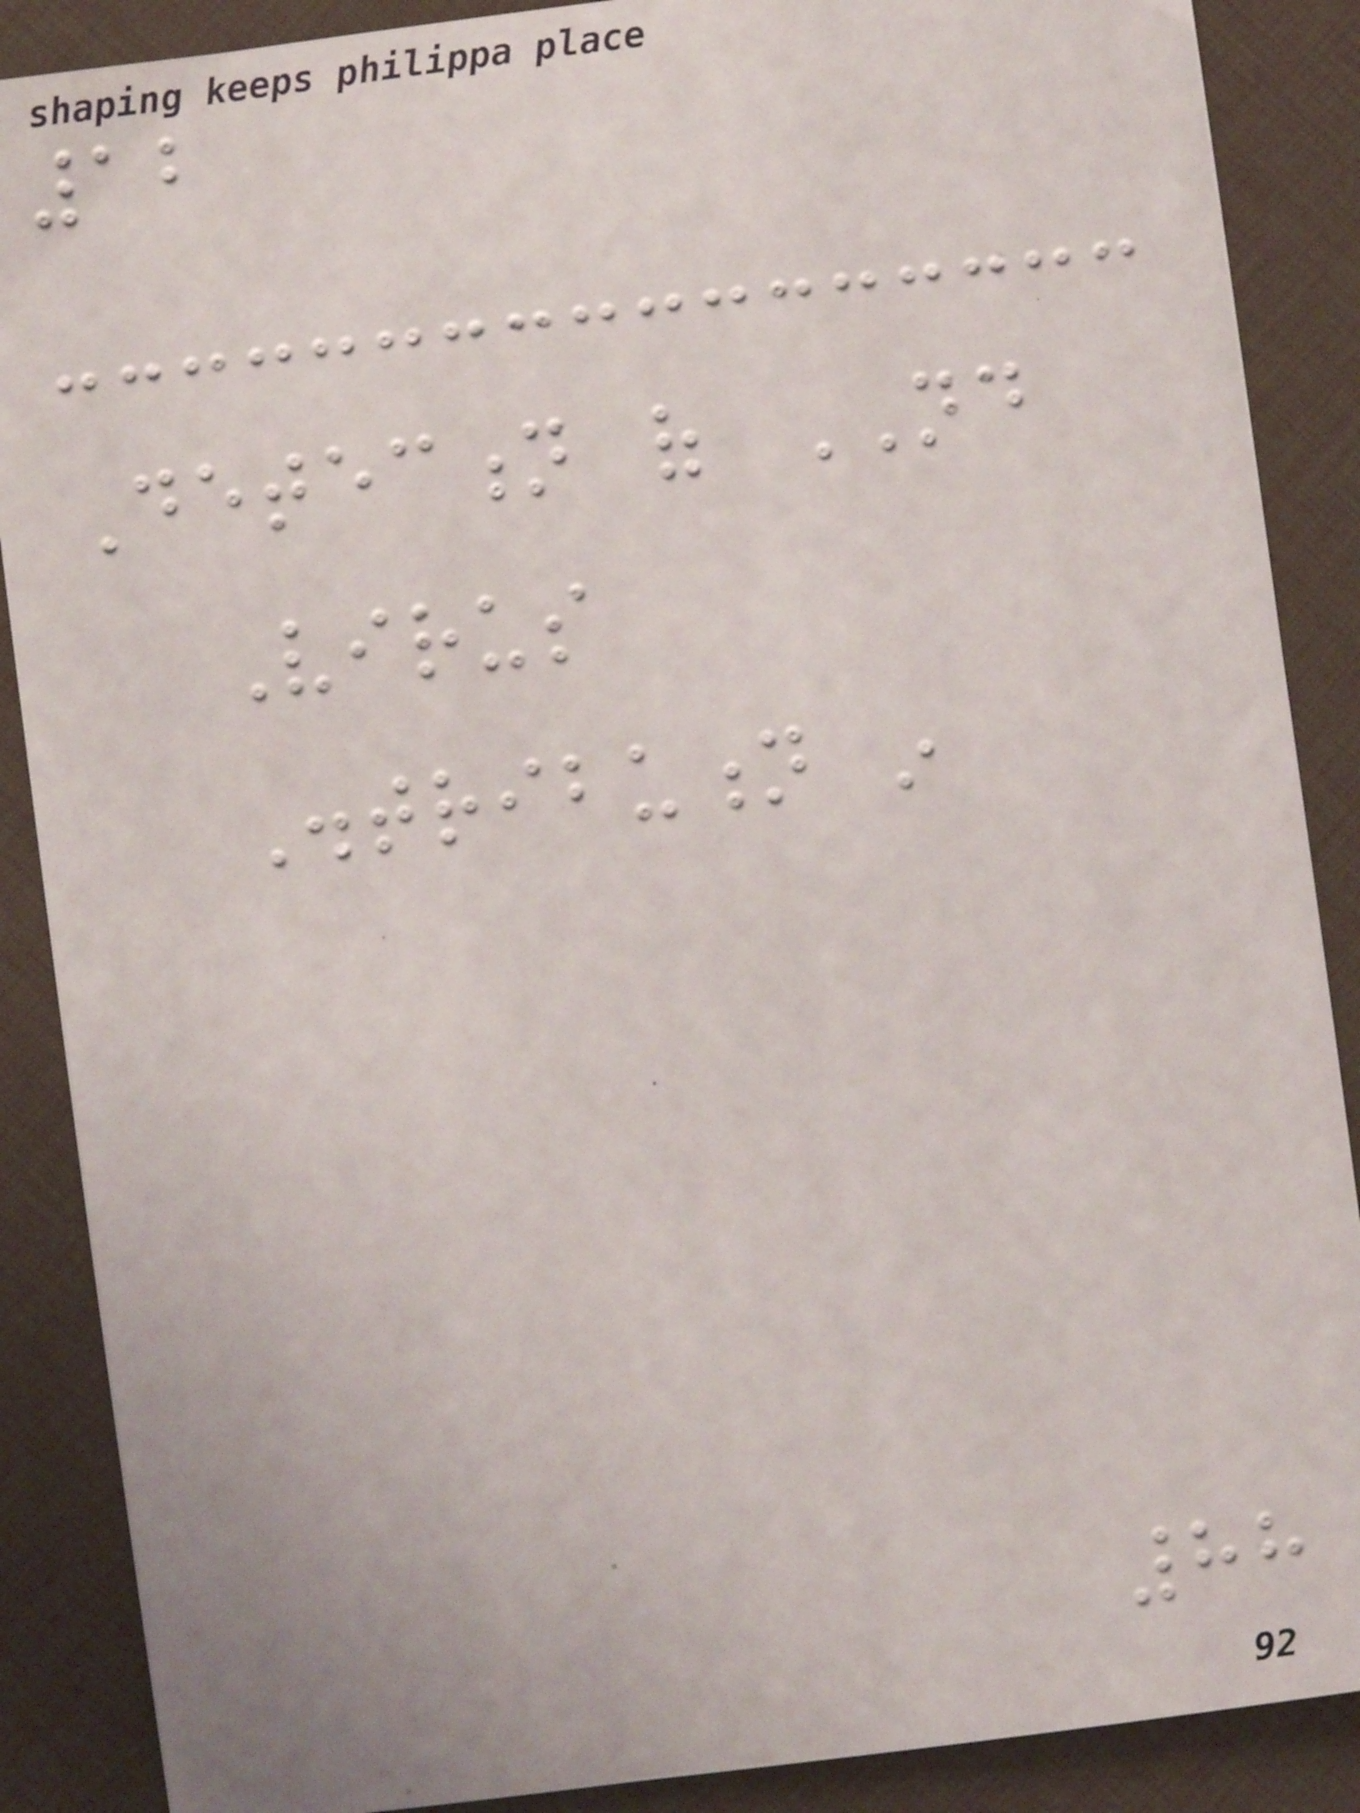12
Detection of ND
Virus
Distribution in
88
